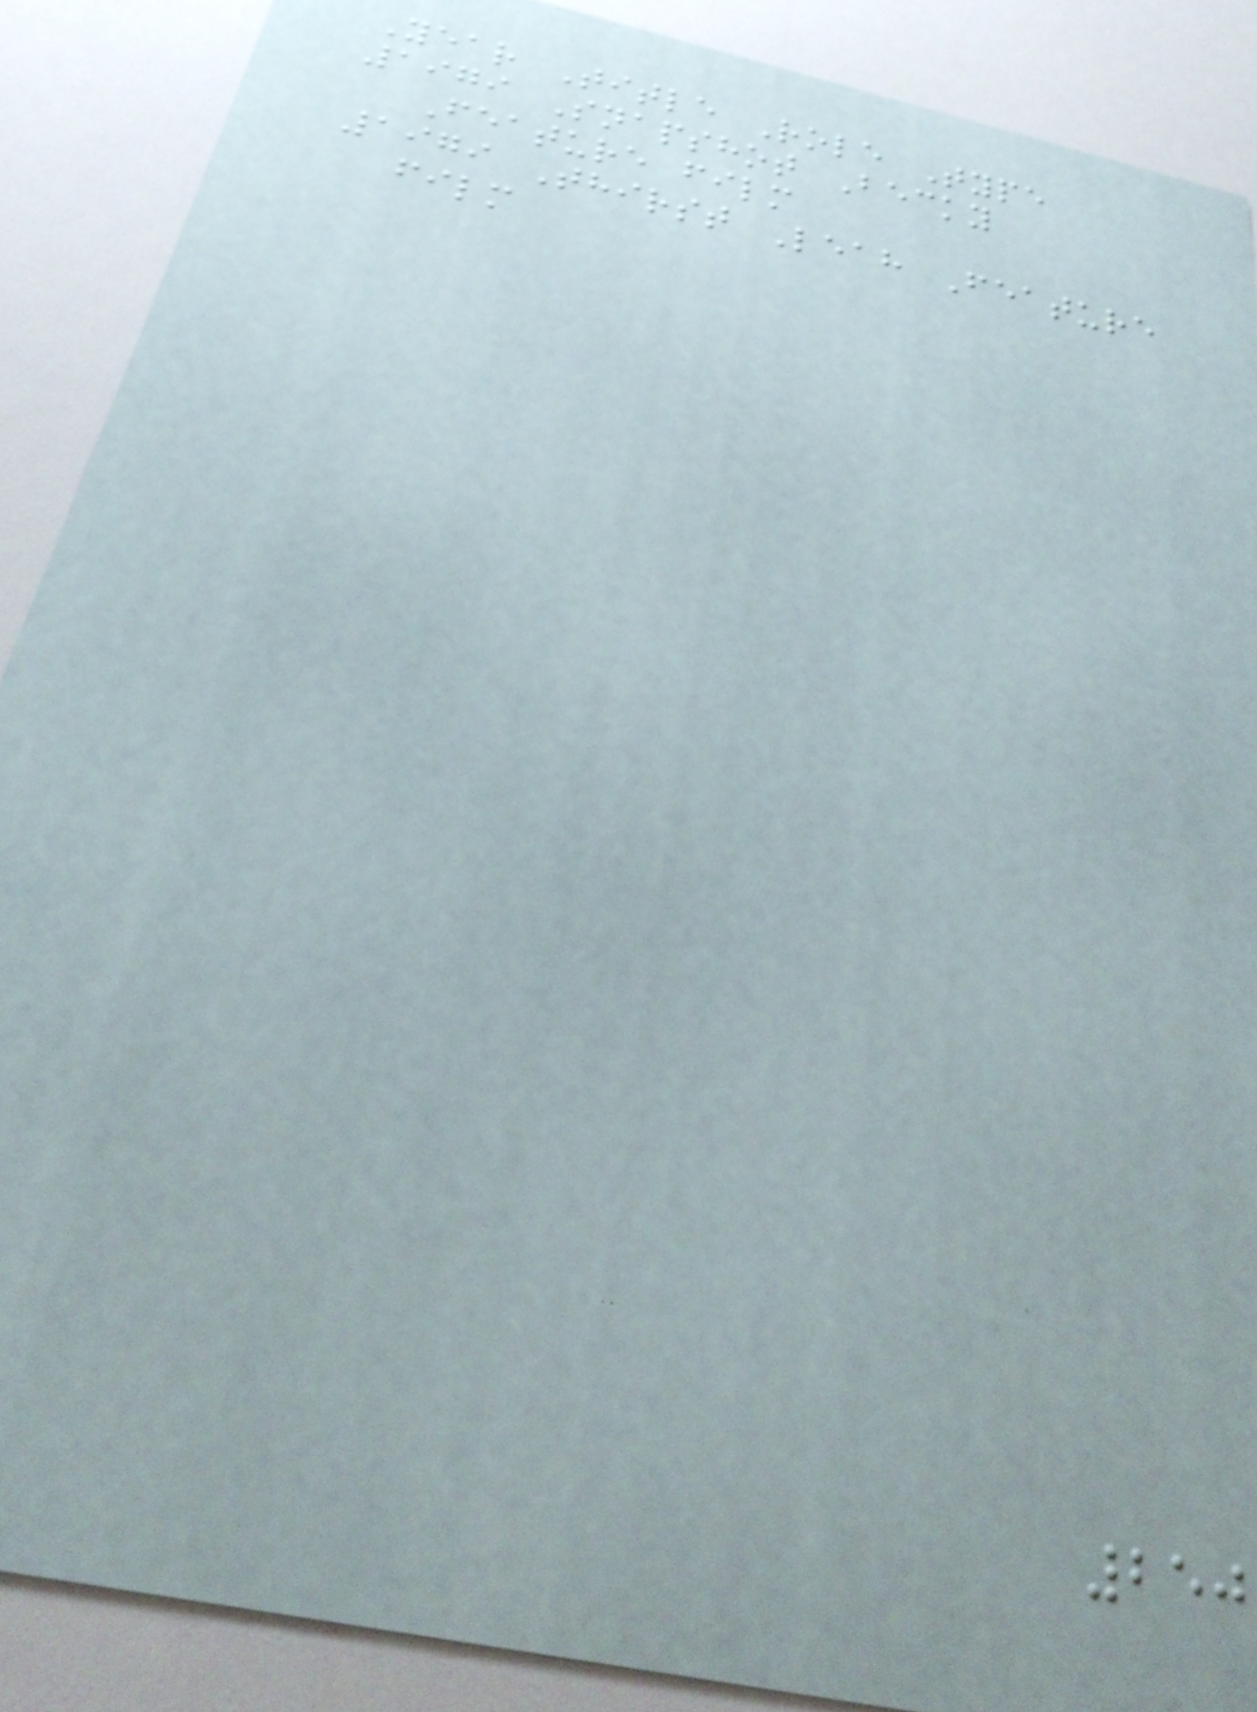Year Title Role Type
1979 Snapshot Becky
Feature film
1979 Thirst Leah Feature
film
250
